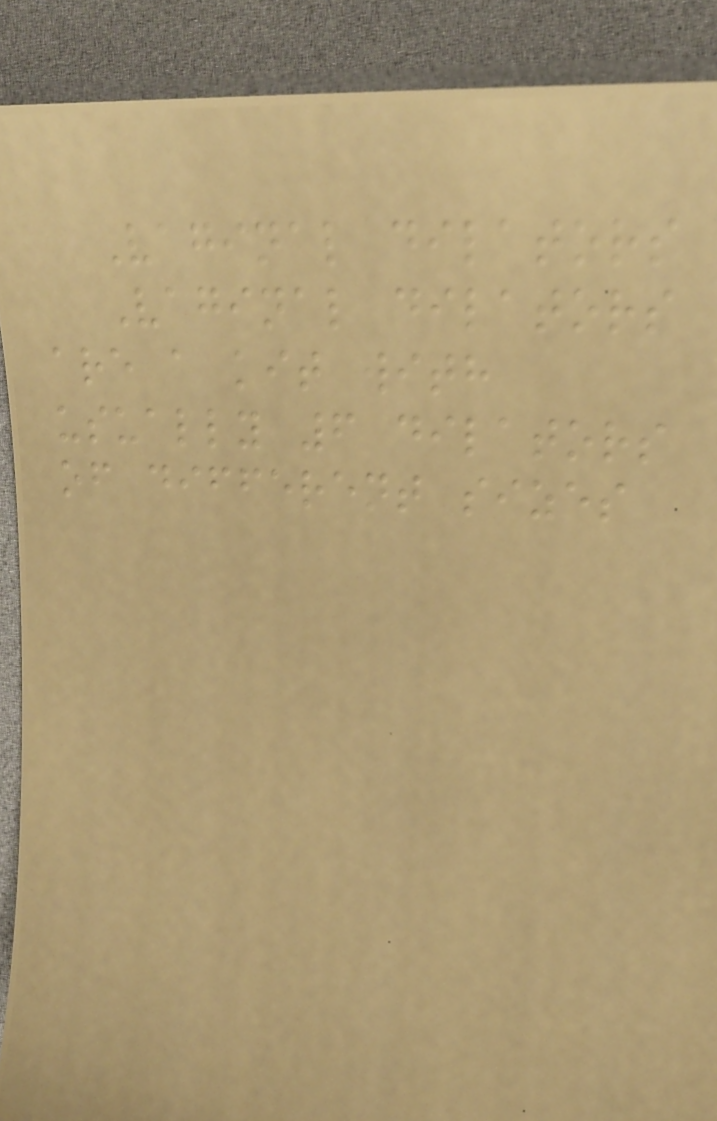Vaginal dilators
Vaginal dilators
are a kit with
usually 6 dilators
of different sizes
